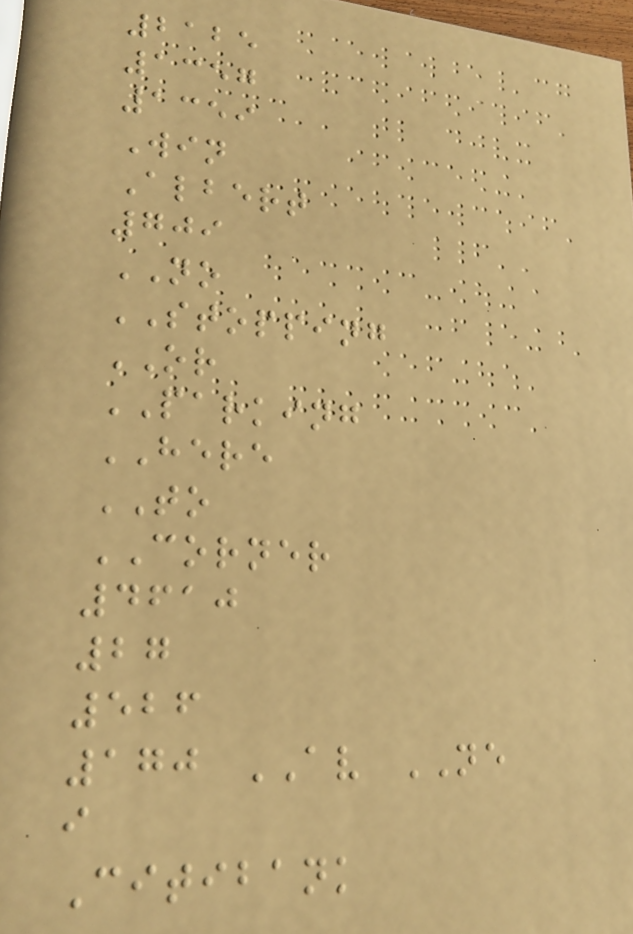2125
1357
1359
Win
Albert
709
NO
STOPPING
OR
PARKING
HERE
TO
CORNER
4610
27
526
170 AV NE
i
Citibank
